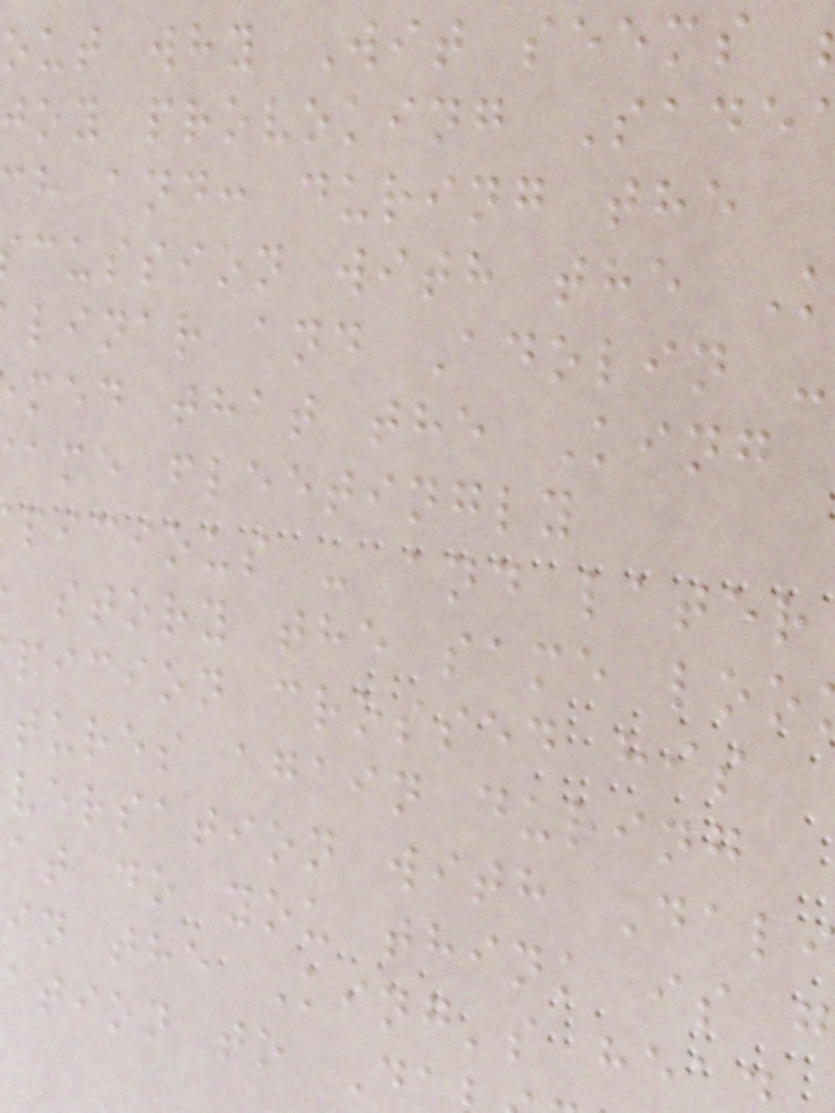out why Wit seems
joy provoking Sade
h and: during the
cussion with the K
linar and Adolin -
med that the King
ame fleetingly
picious - and later
story the same loo
picion crossed his
tures again during
versation with Dal
at do you think is g
in the King's hea
ation to D
